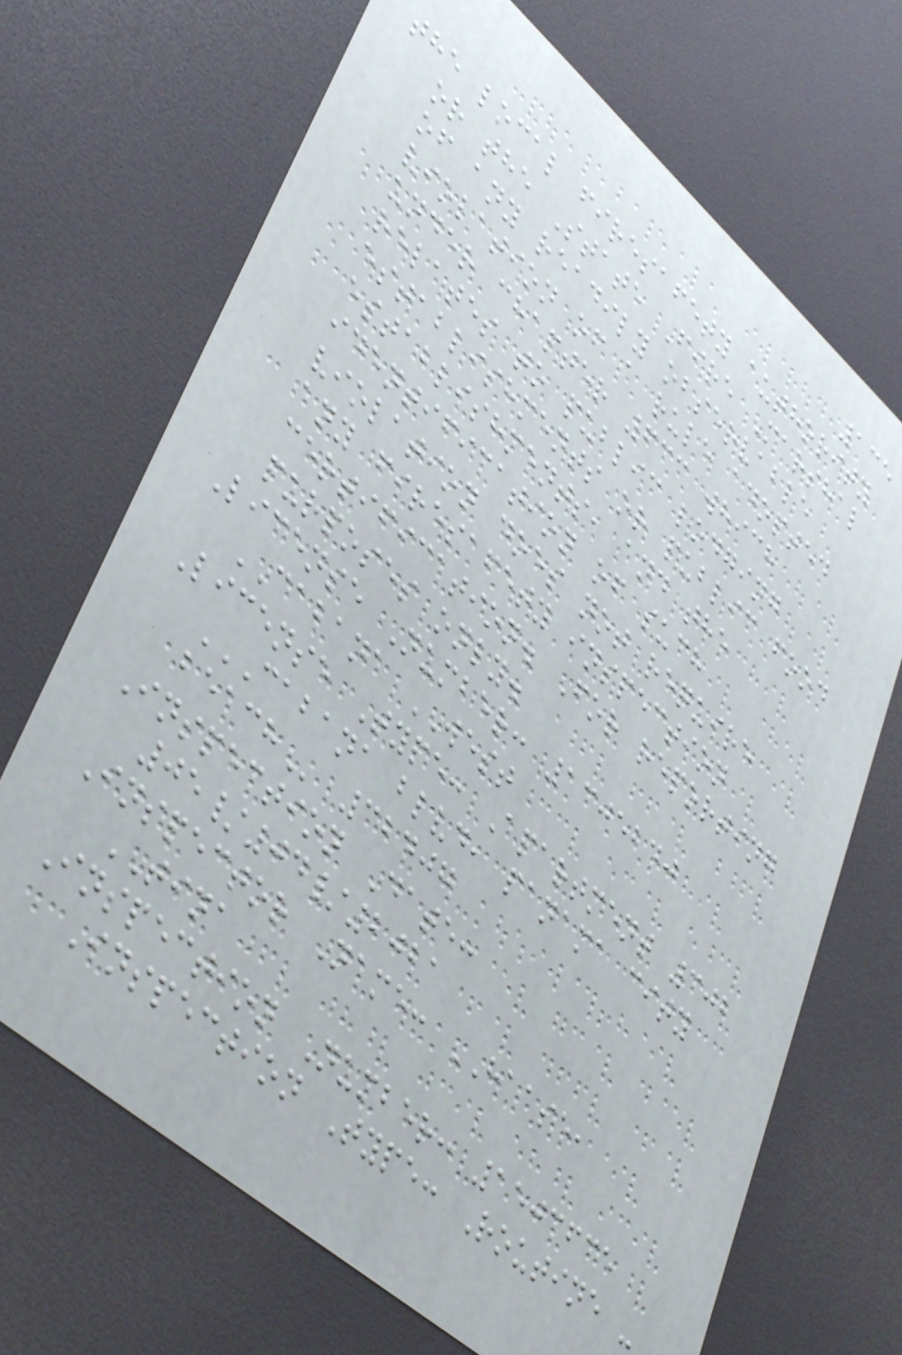135
the local firesafety authority
or the State Fire Marshal
of any readily observable
violation of a rule adopted
under chapter 633 which
relates to public lodging
establishments or public food
establishments, and the
identification of such
violation does not require
any firesafety inspection
certification. For reporting
purposes only.
License Number: 1305240
CABANA WEST
License Type: Apartment 302
CABANA BLVD, PANAMA CITY
BEACH 32407
Inspection Date:
05/04/2021
Inspector Name: HAASE,
TINA
Inspection Number: 1503635
Inspection Type: Routine -
